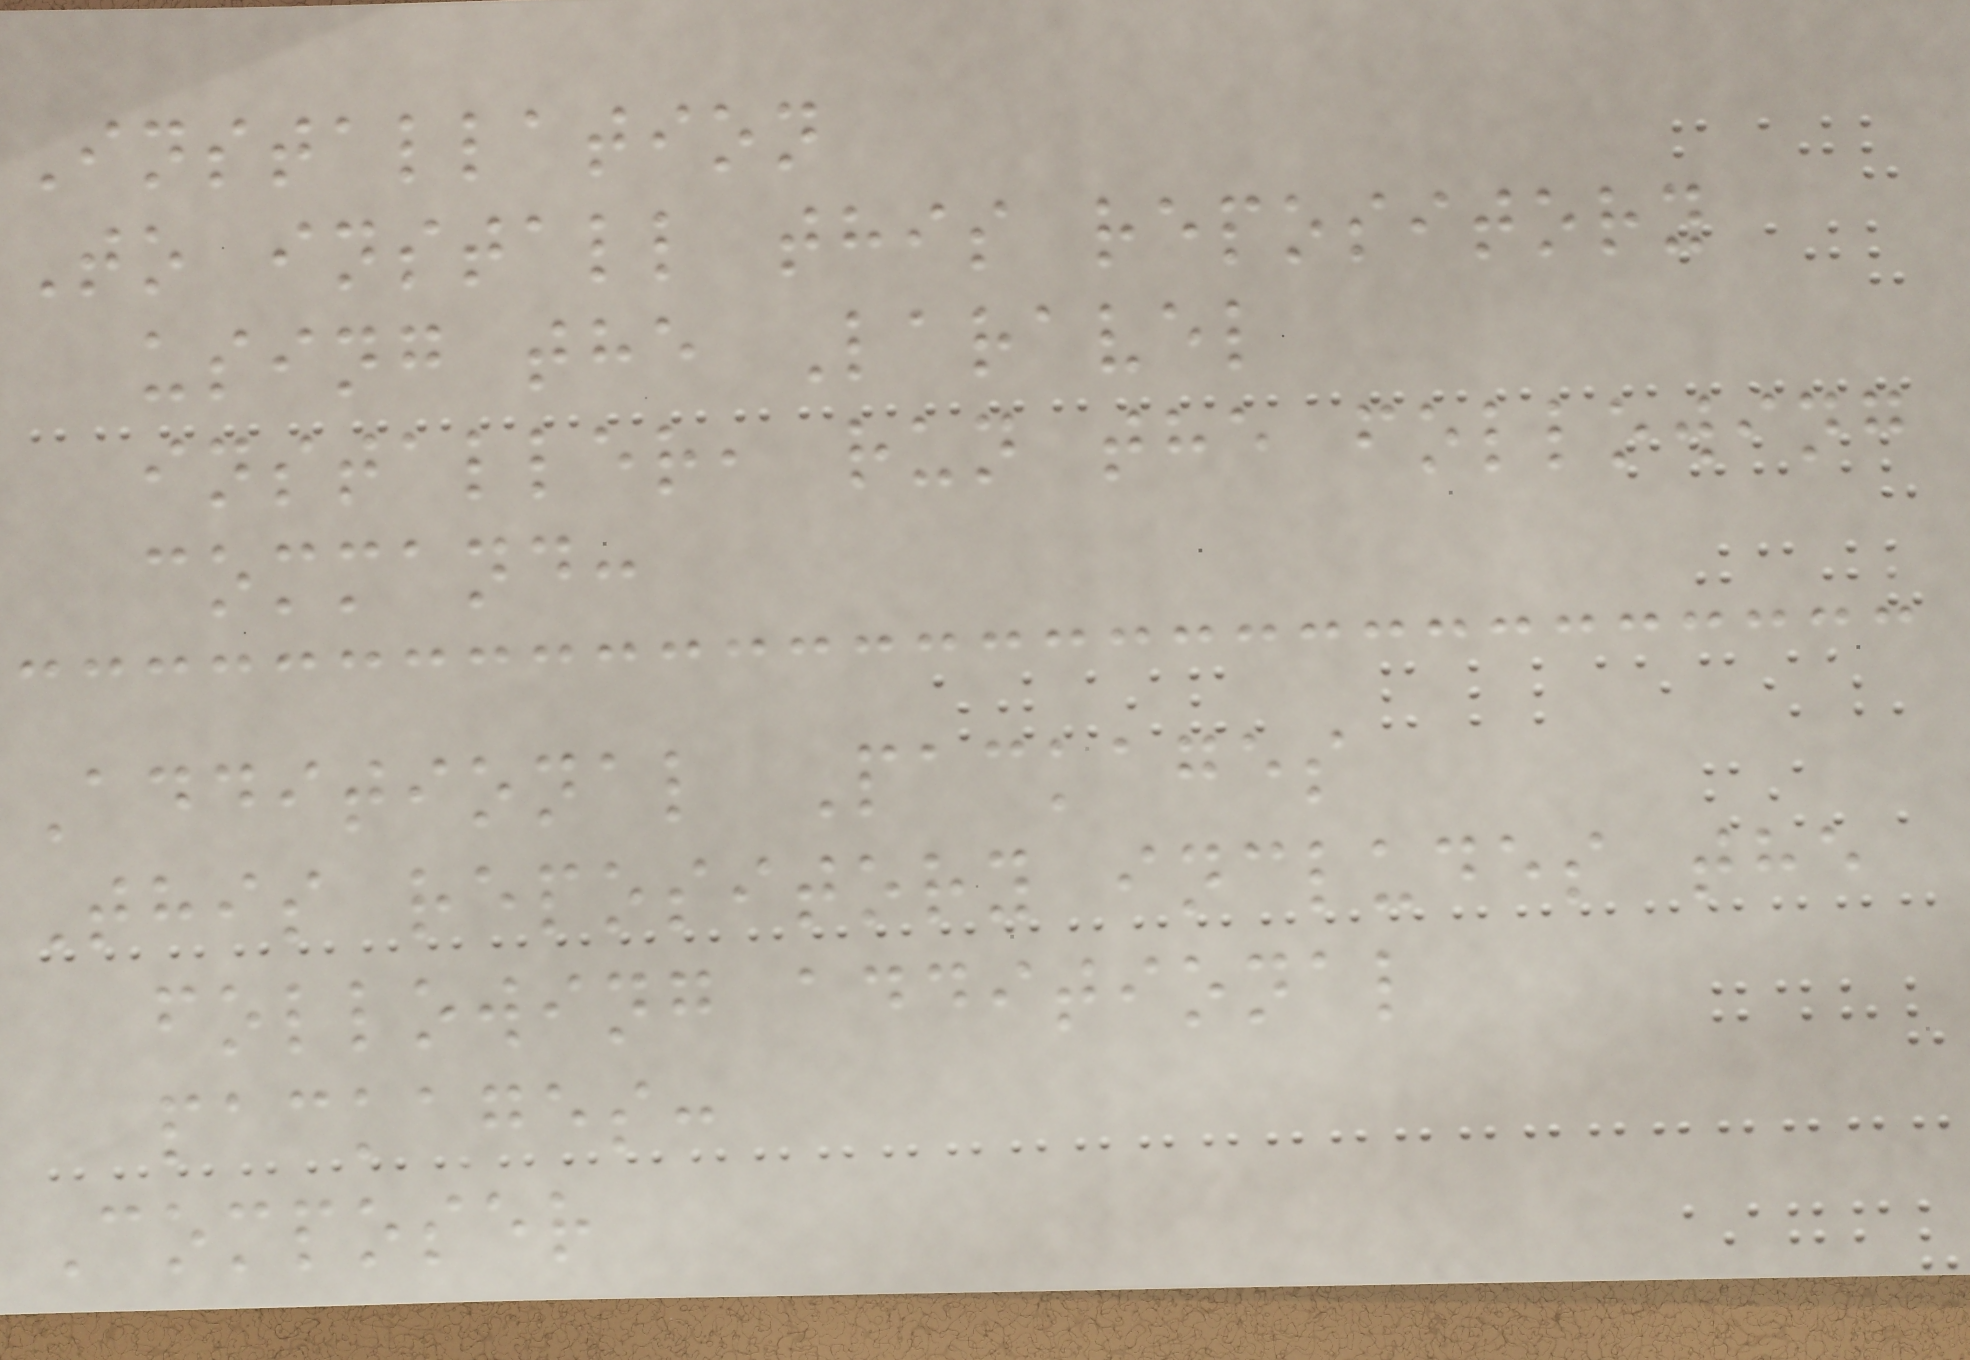Installation
To install this repository
using the Laravel
installer, run the following
command:
Additional Packages
This repository includes the
following additional
packages:
Composer
